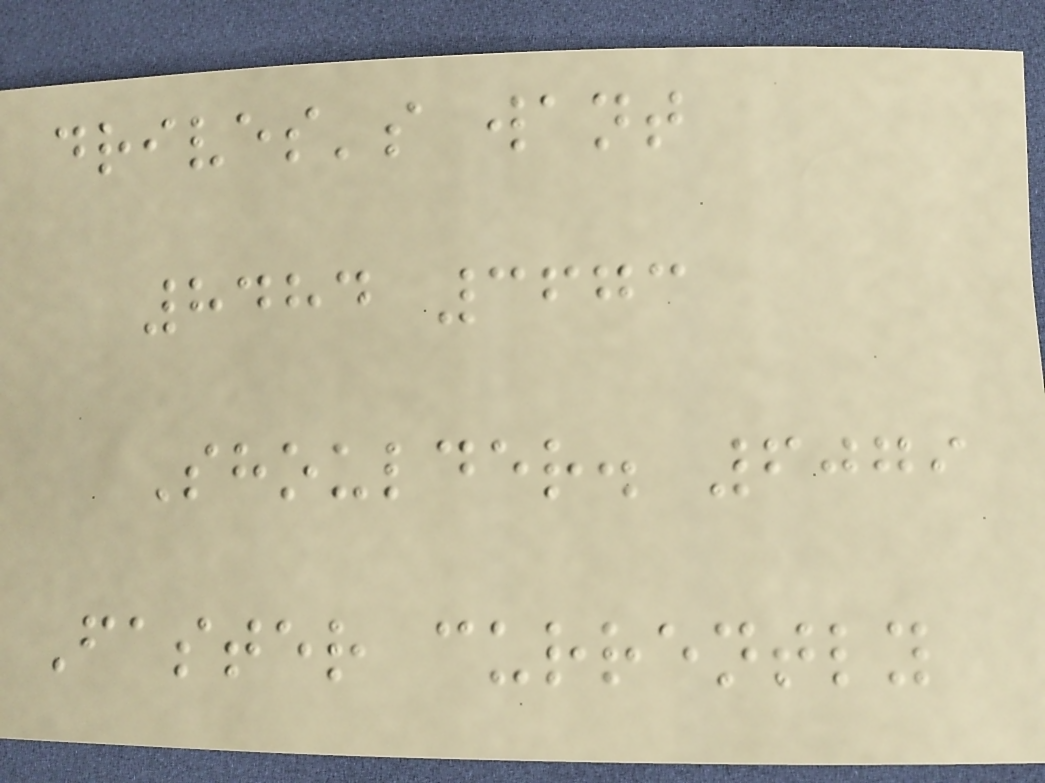drives's want
8484 3673
Shoulder. 6079
Faster currently
